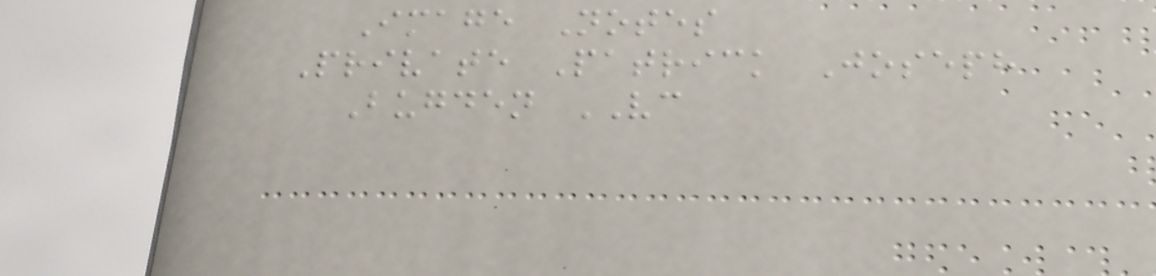Image Notes
Private Patrick Joseph
Bugden VC
